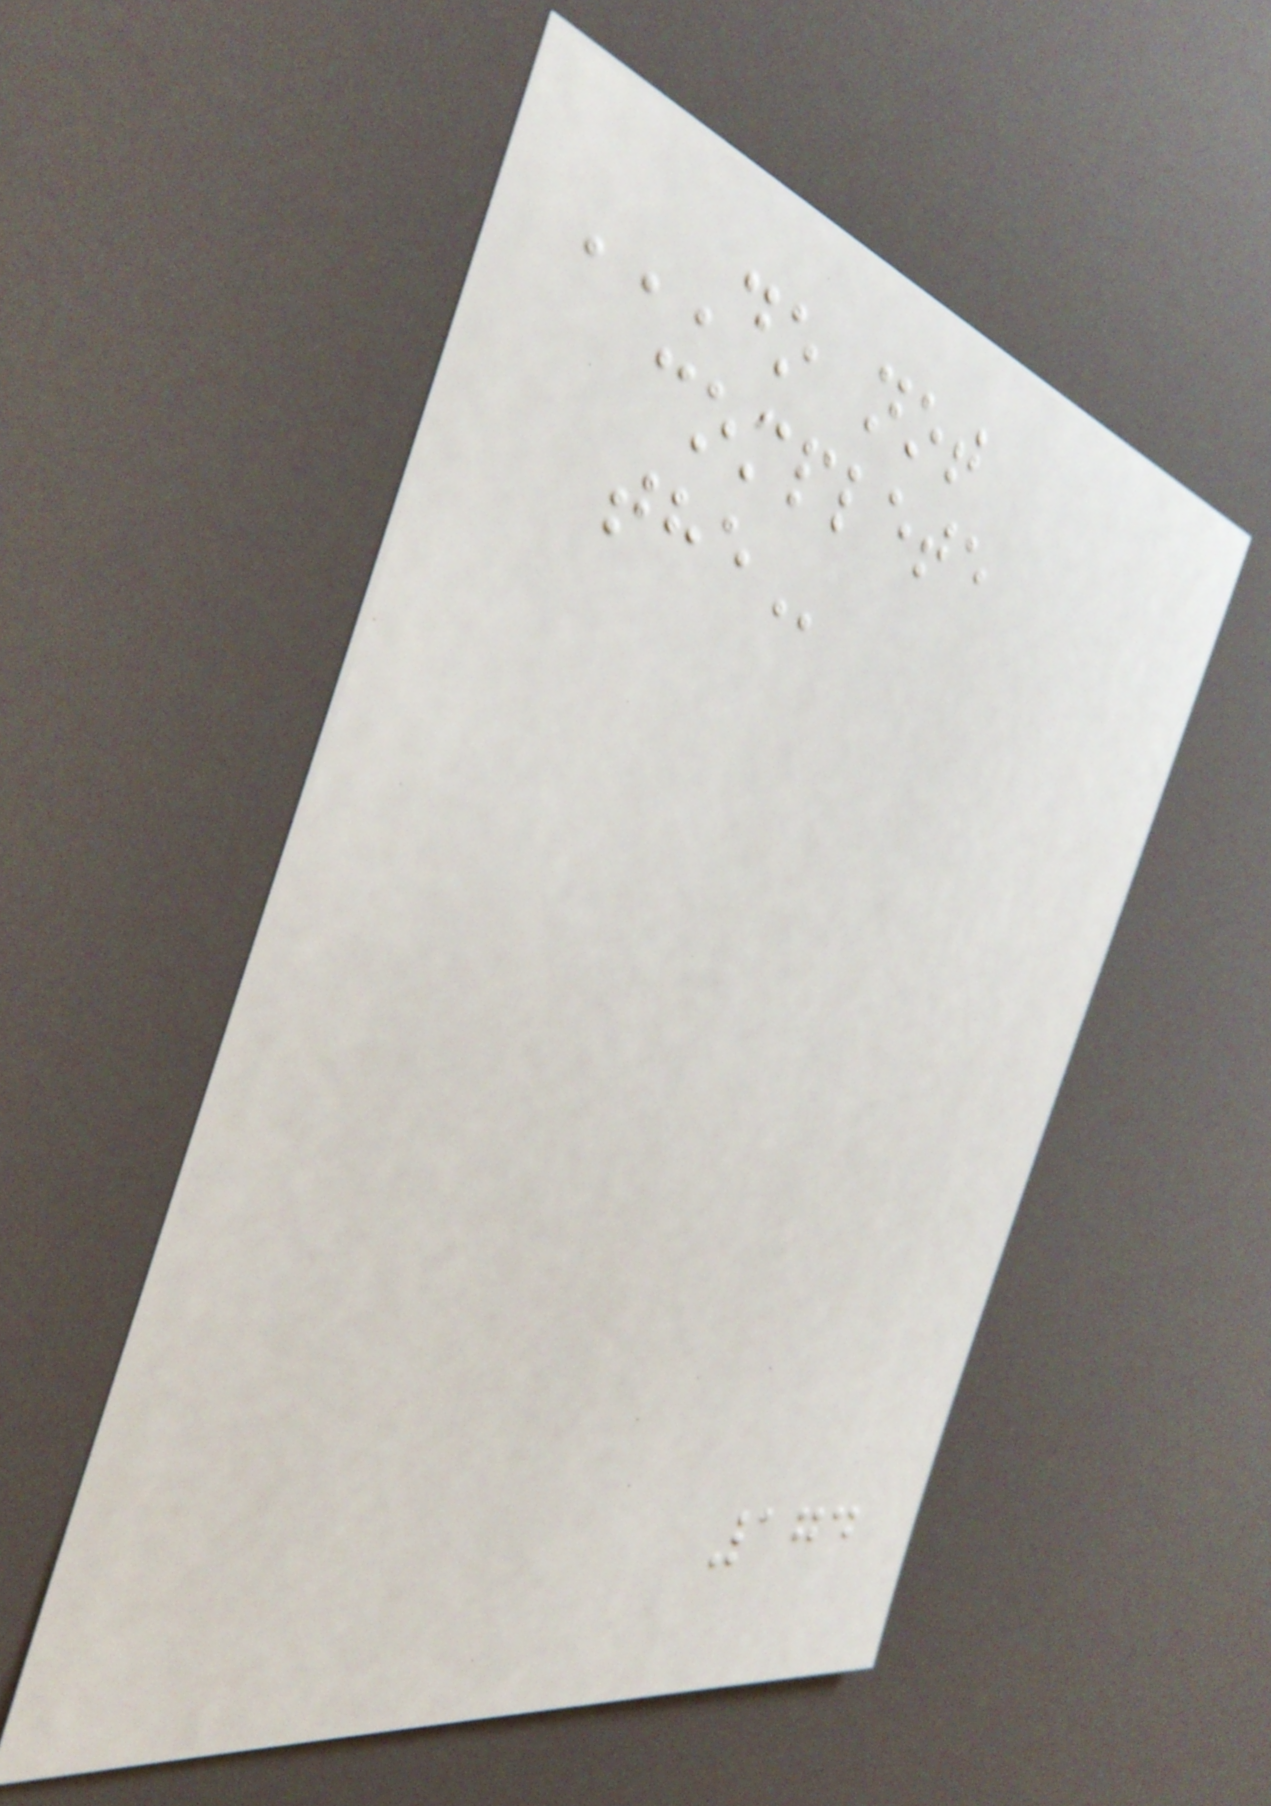DO NOT
COMPLETE
THE
174
